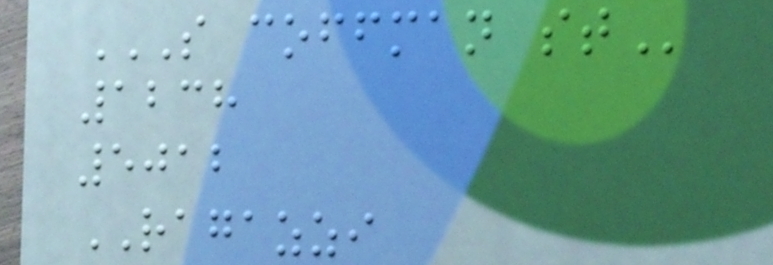S COFFMAN ST
1238
5012
RAGAZZI
